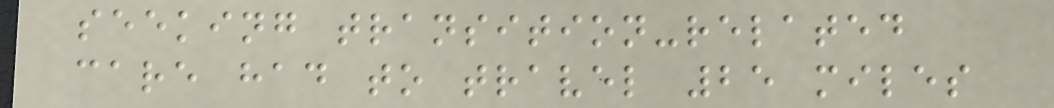seeking transition-related
care had to travel 25 miles
